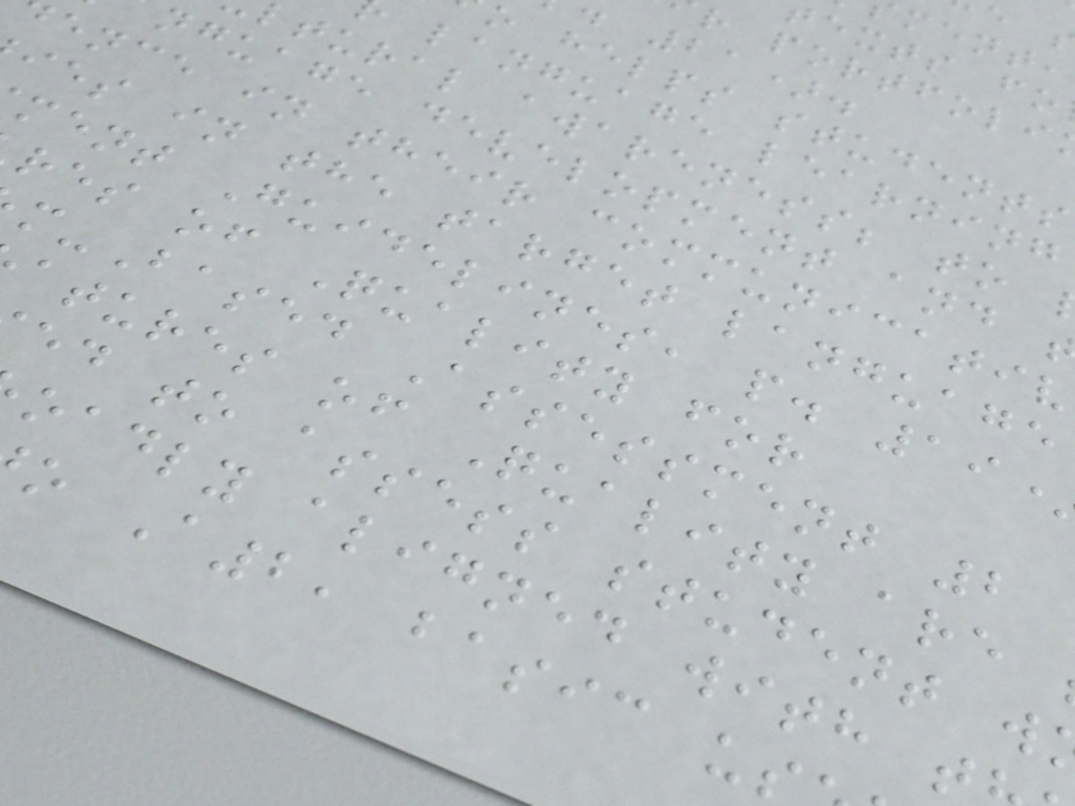texts fo
r portfoli
o helps students
language learning
tural awareness; to
nguage development and
ence in their communicativ
ies in the target language
ment Guidelines, p. 19
res of Quality for
m-Based Assessment 2
atures of Quality are
ed to assess student w
oadly aligned with t
o A2, basic u
